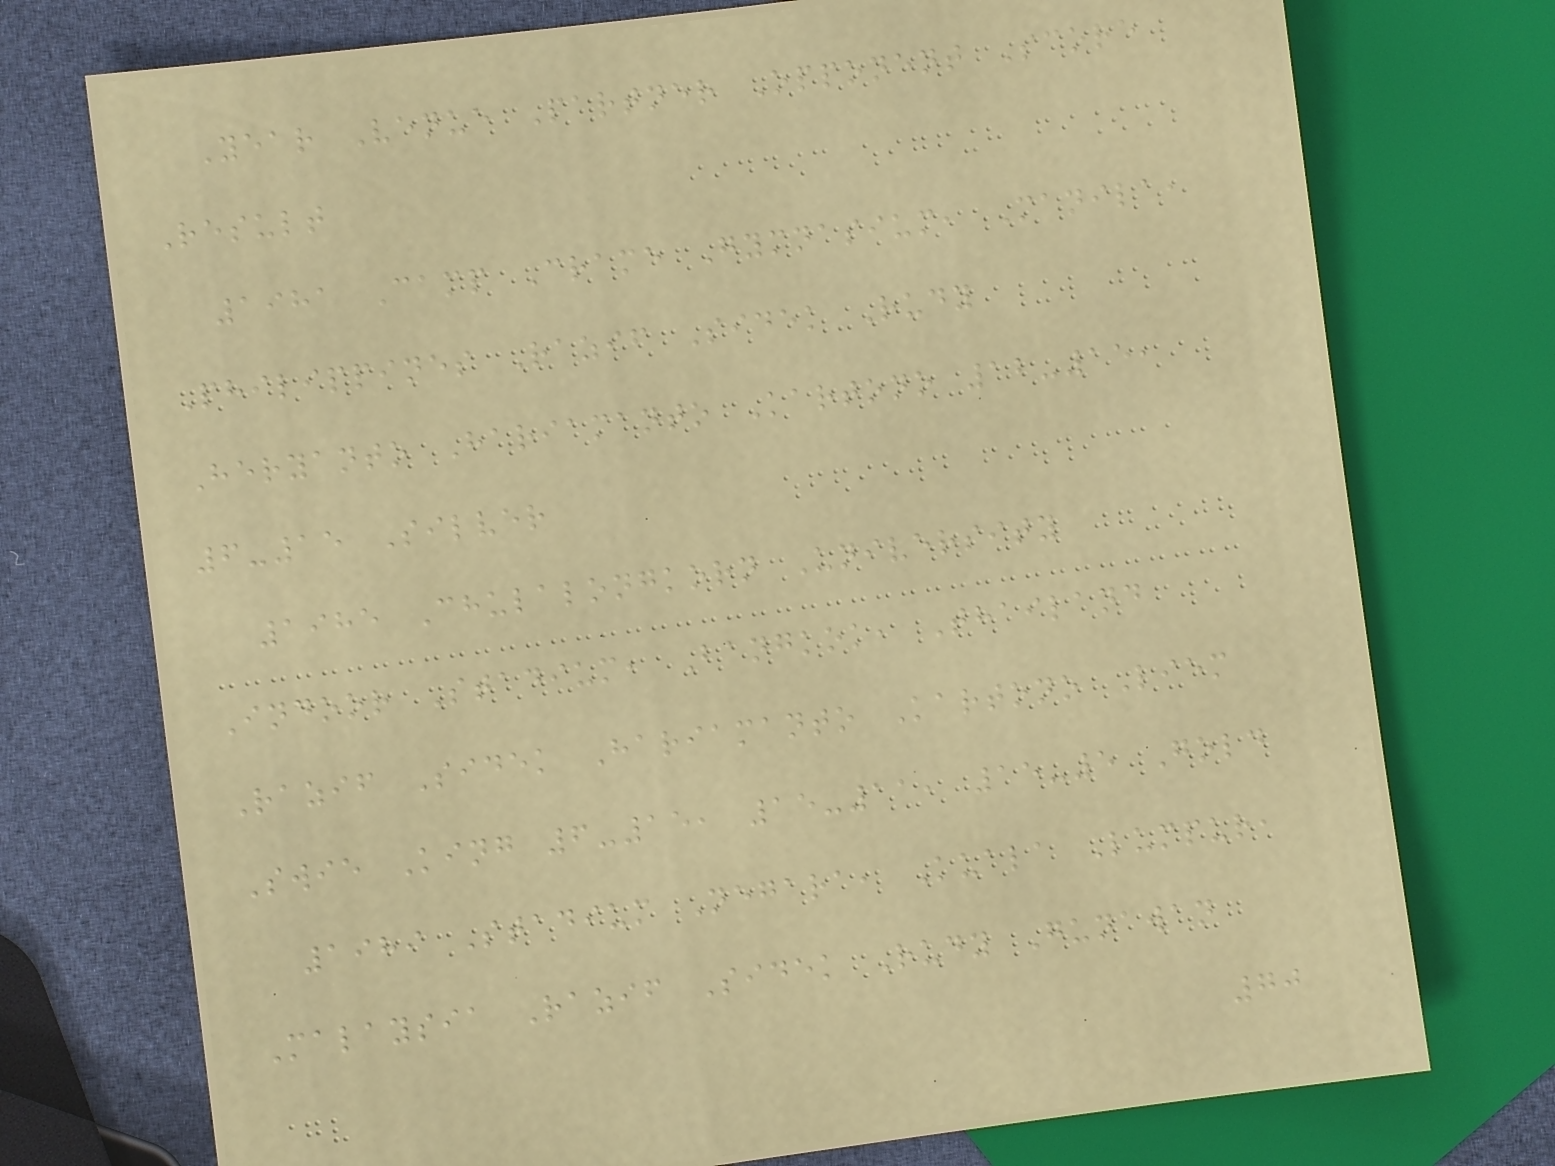Year Venue Partner Opponent Score
Result
1981 Camp Crame Gymnasium, Manila,
Philippines Razif Sidek Rudy
Heryanto Hariamanto Kartono 12-15,
6-15 Silver
1985 Chulalongkorn University
Indoor Stadium, Bangkok, Thailand
Razif Sidek Hariamanto Kartono Liem
Swie King 6-15, 15-11, 15-5 Gold
1989 Stadium Negara, Kuala Lumpur,
Malaysia Razif Sidek Rudy Gunawan
70
